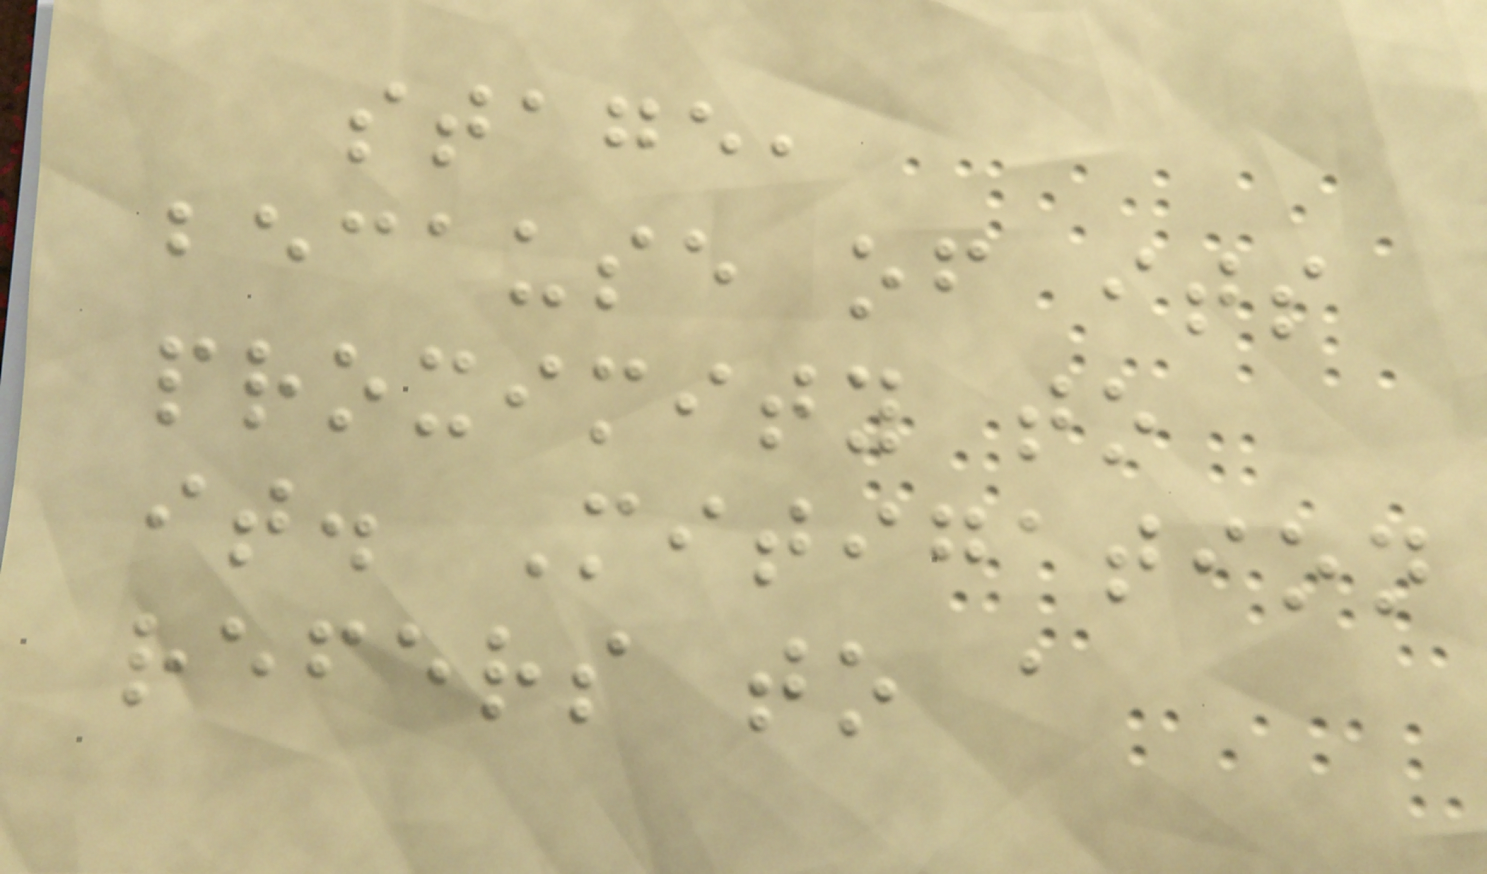stage,
because of its
proximity to
it. Mitigation
refers to a
